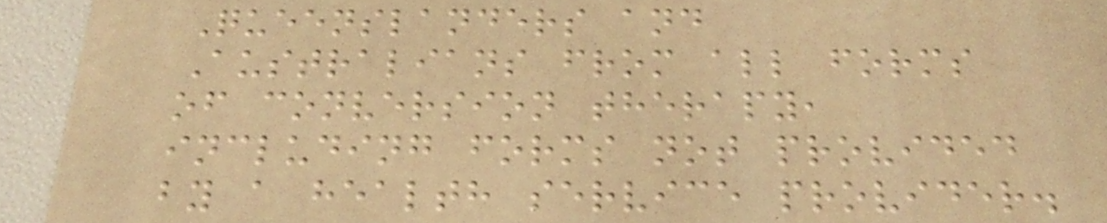Queenslanders and
Australians from all forms
of conversion therapy,
including forms not provided
by a health service provider.
